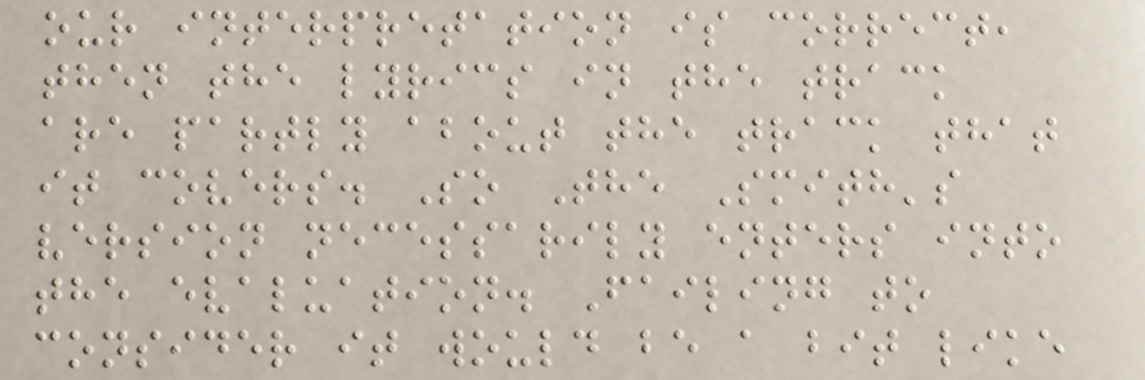our interpretation is correct,
then the lyrics in the track
are partly about the track that
it covers. So The Smith's
version necessarily enters into
the evaluation. Failing to
consider it would be a bit like
